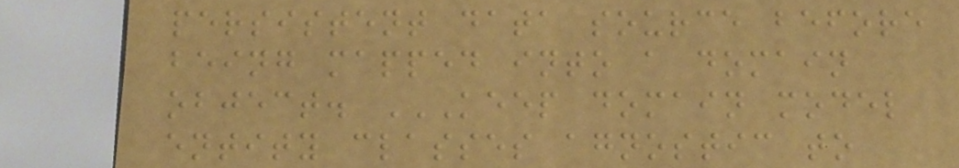persistent data source before
being mapped into a domain
object. KEEP DOMAIN MODEL
ENTITY CLASSES AGNOSTIC TO
